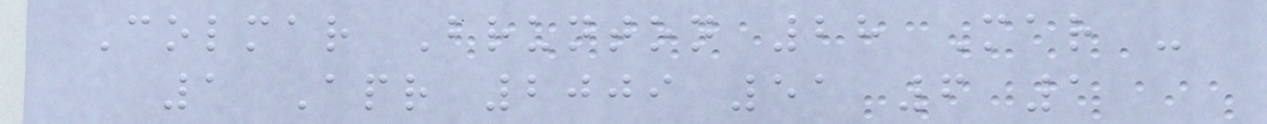Colmar Brunton 28 Mar -
1 Apr 2009 51 6 1
